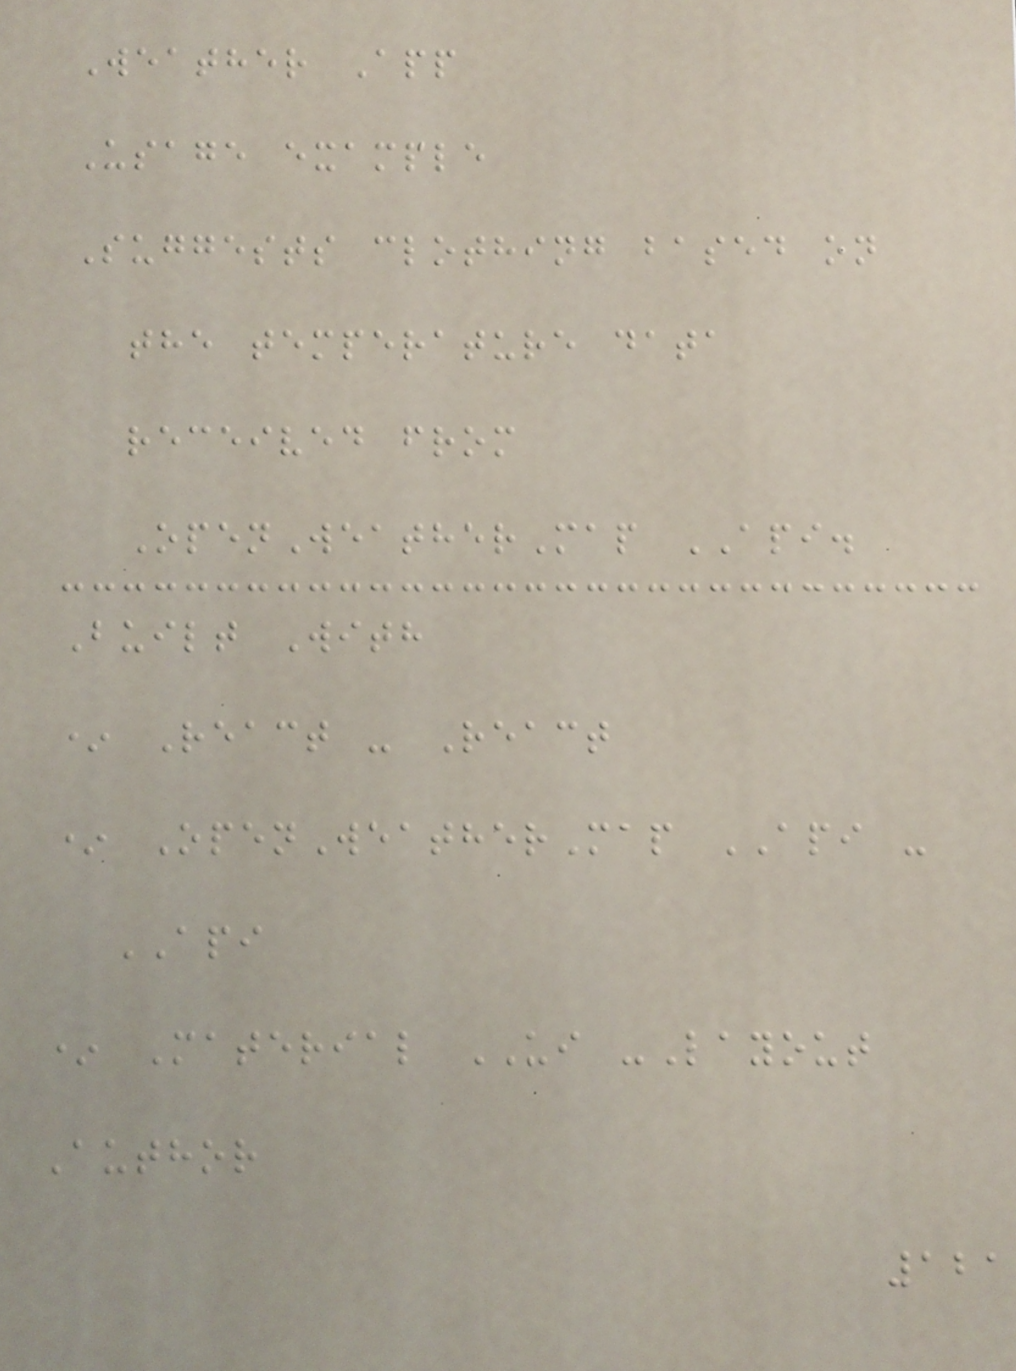Weather App
Usage example
Suggests clothing based on
the temperature data
received from
OpenWeatherMap API.
Built With
* React - React
* OpenWeatherMap API -
API
* Material UI -Layout
Author
121
